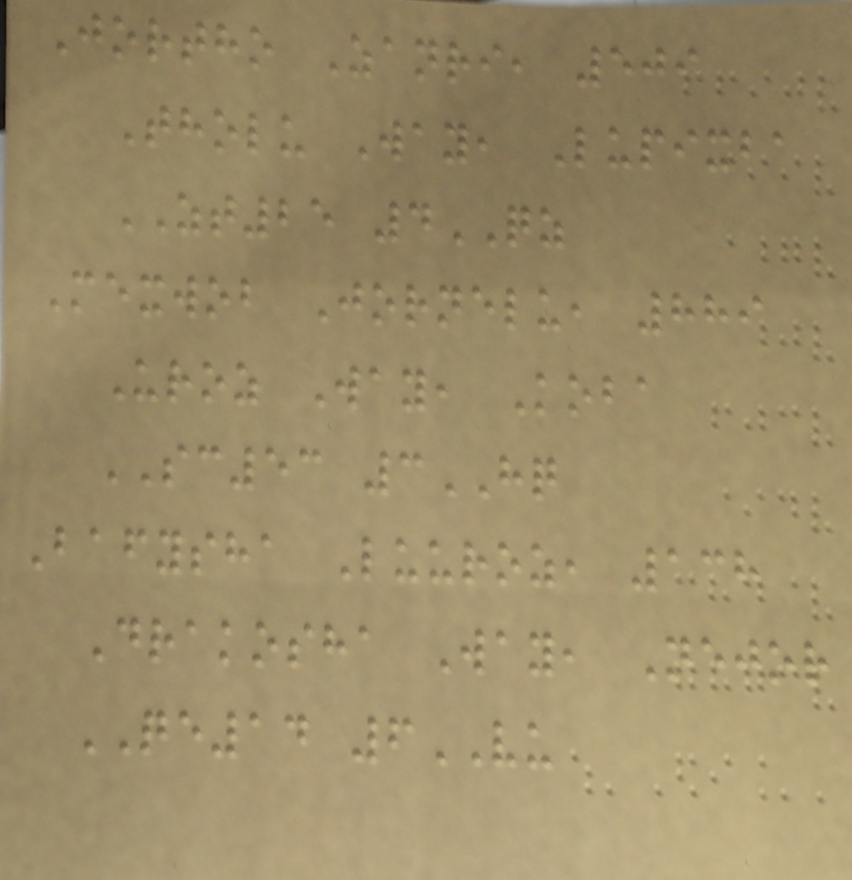Jortho Zanri, 509
Tholu Way, Lupixba
ZT25 4QZ
Mexwob Jornelu, 889
Uroz Way, Koba
SC53 3HQ
Bafysha Luuroz, 138
Drakosha Way, Nejor
QE14 6VU
